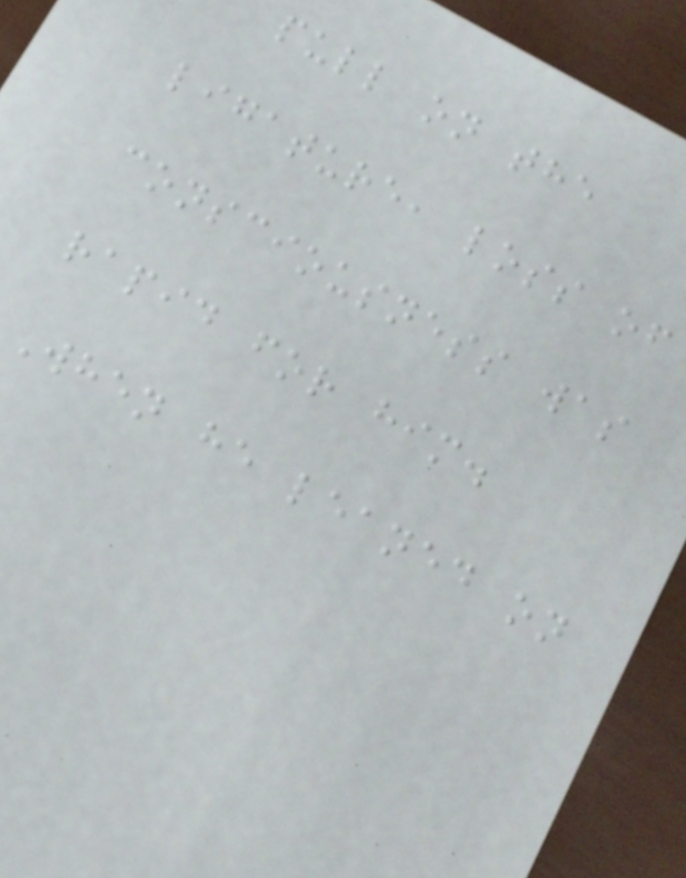pull on the
ligature, loss of
consciousness was
rapid for him.
When he leaned on
